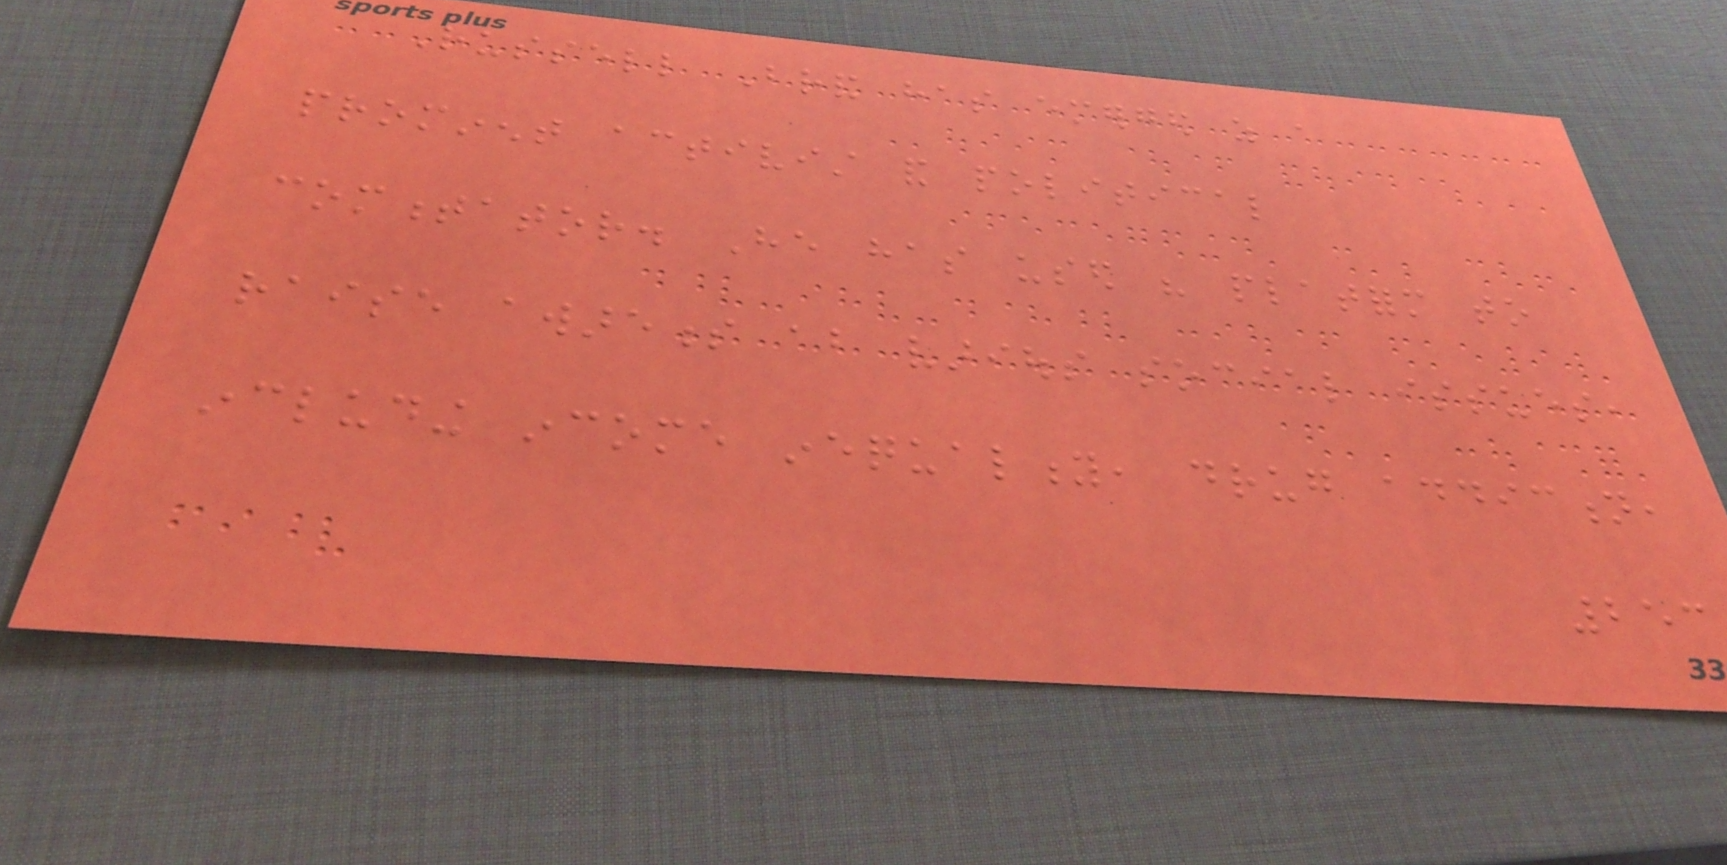Russell Brand has emerged as a
prominent activist and political
commentator. He has used his platform to
raise awareness about various social issues,
including income inequality, drug addiction,
253
